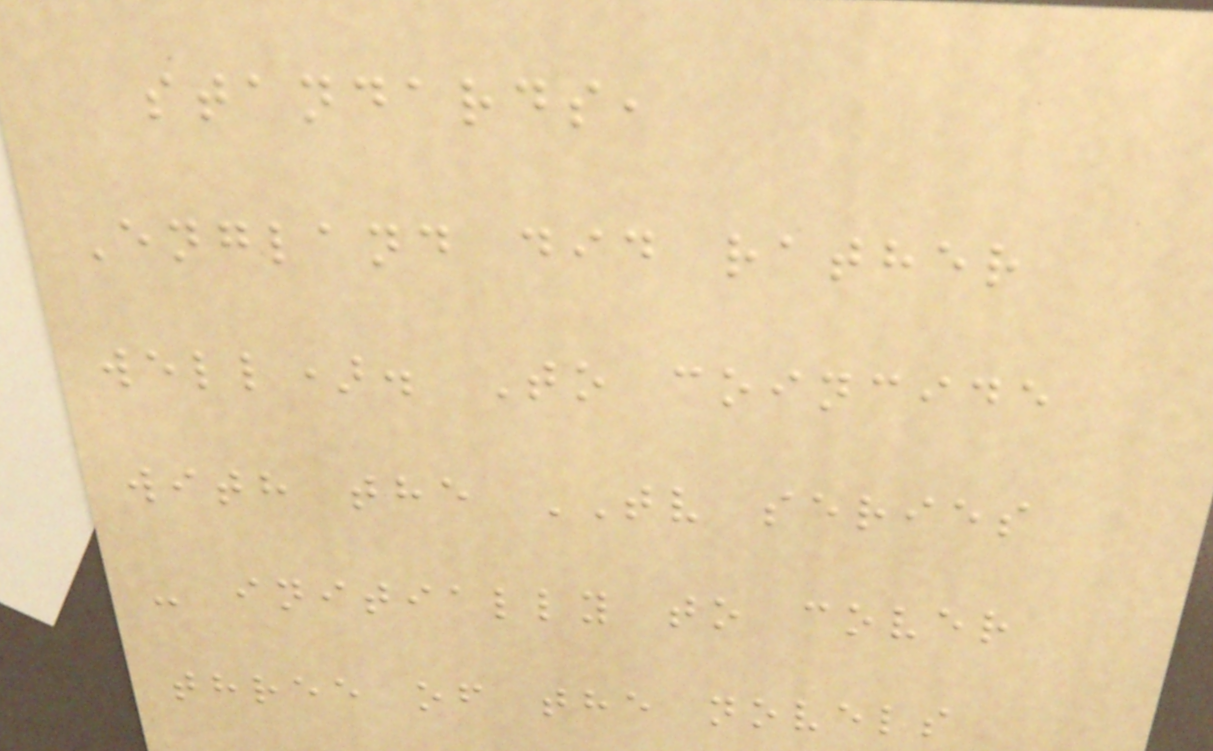standards,
England did rather
well). To coincide
with the TV series
- initially to cover
three of the novels
